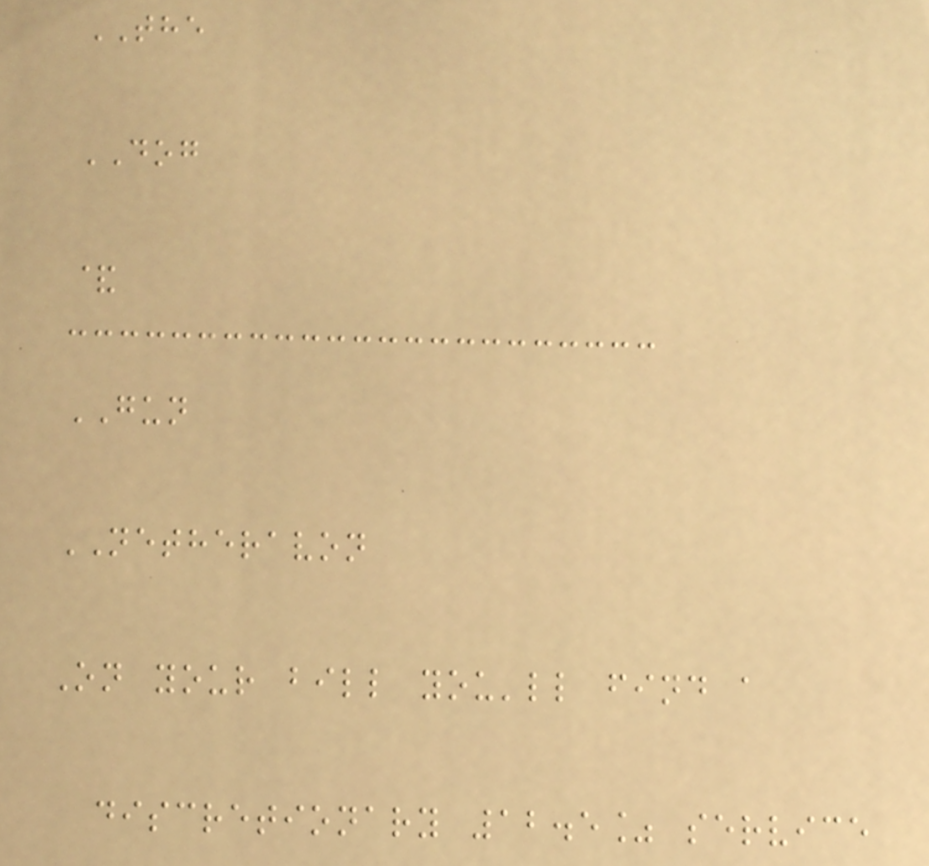THE
DOG
&
GUN
NETHERAVON
On your bill you'll find a
discretionary 12.5% service
